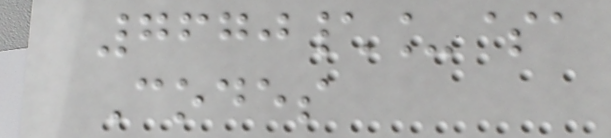7670\_$a
Codes
